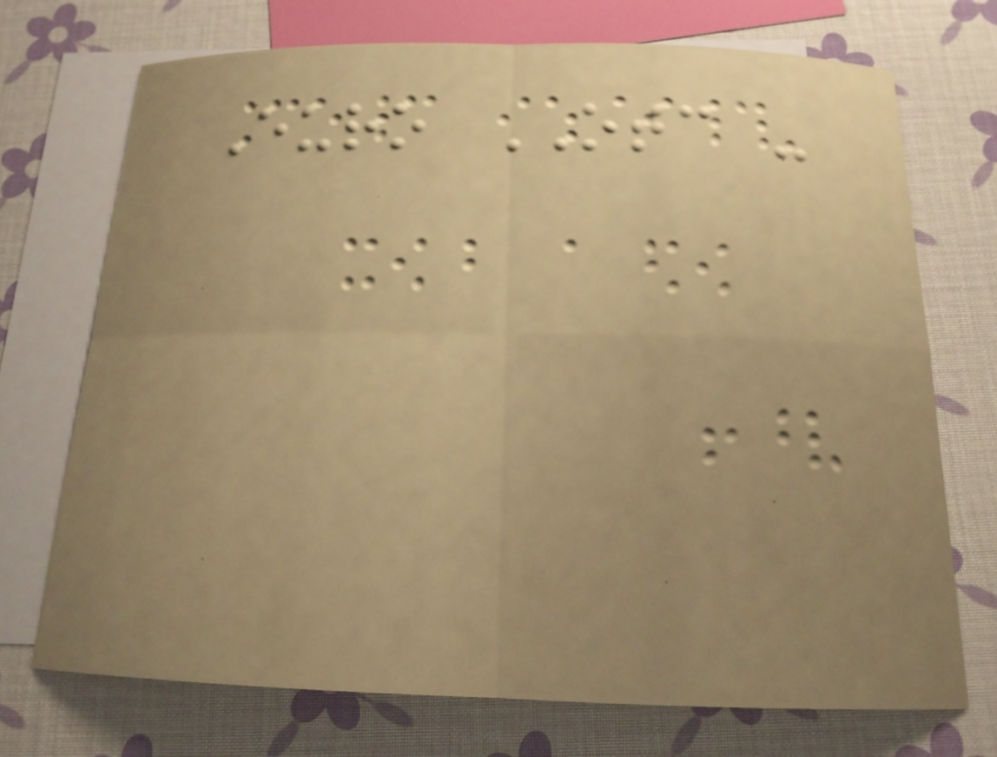Euro OTC -
